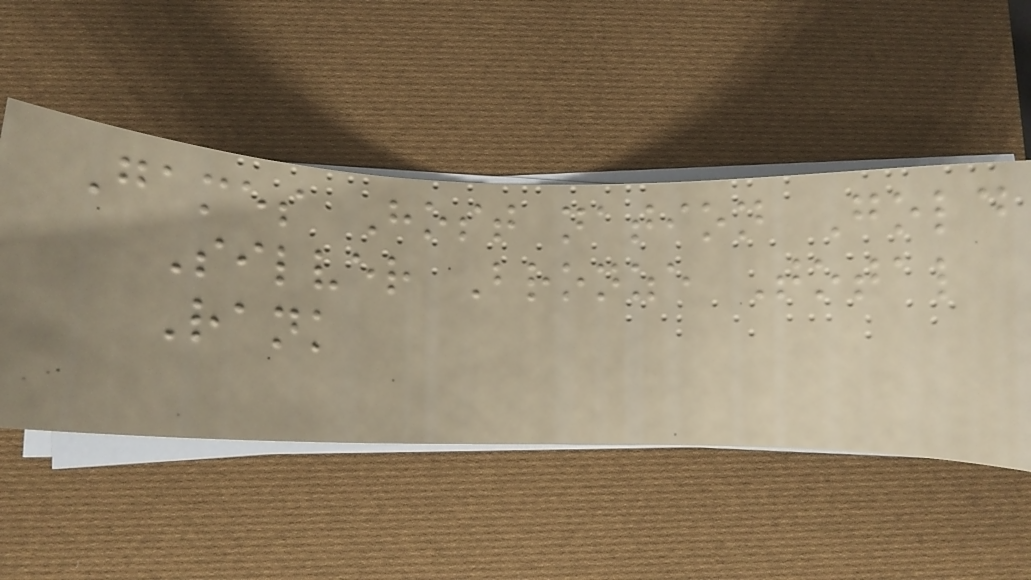Games Host nation Gold
Silver Bronze Total
Rank
